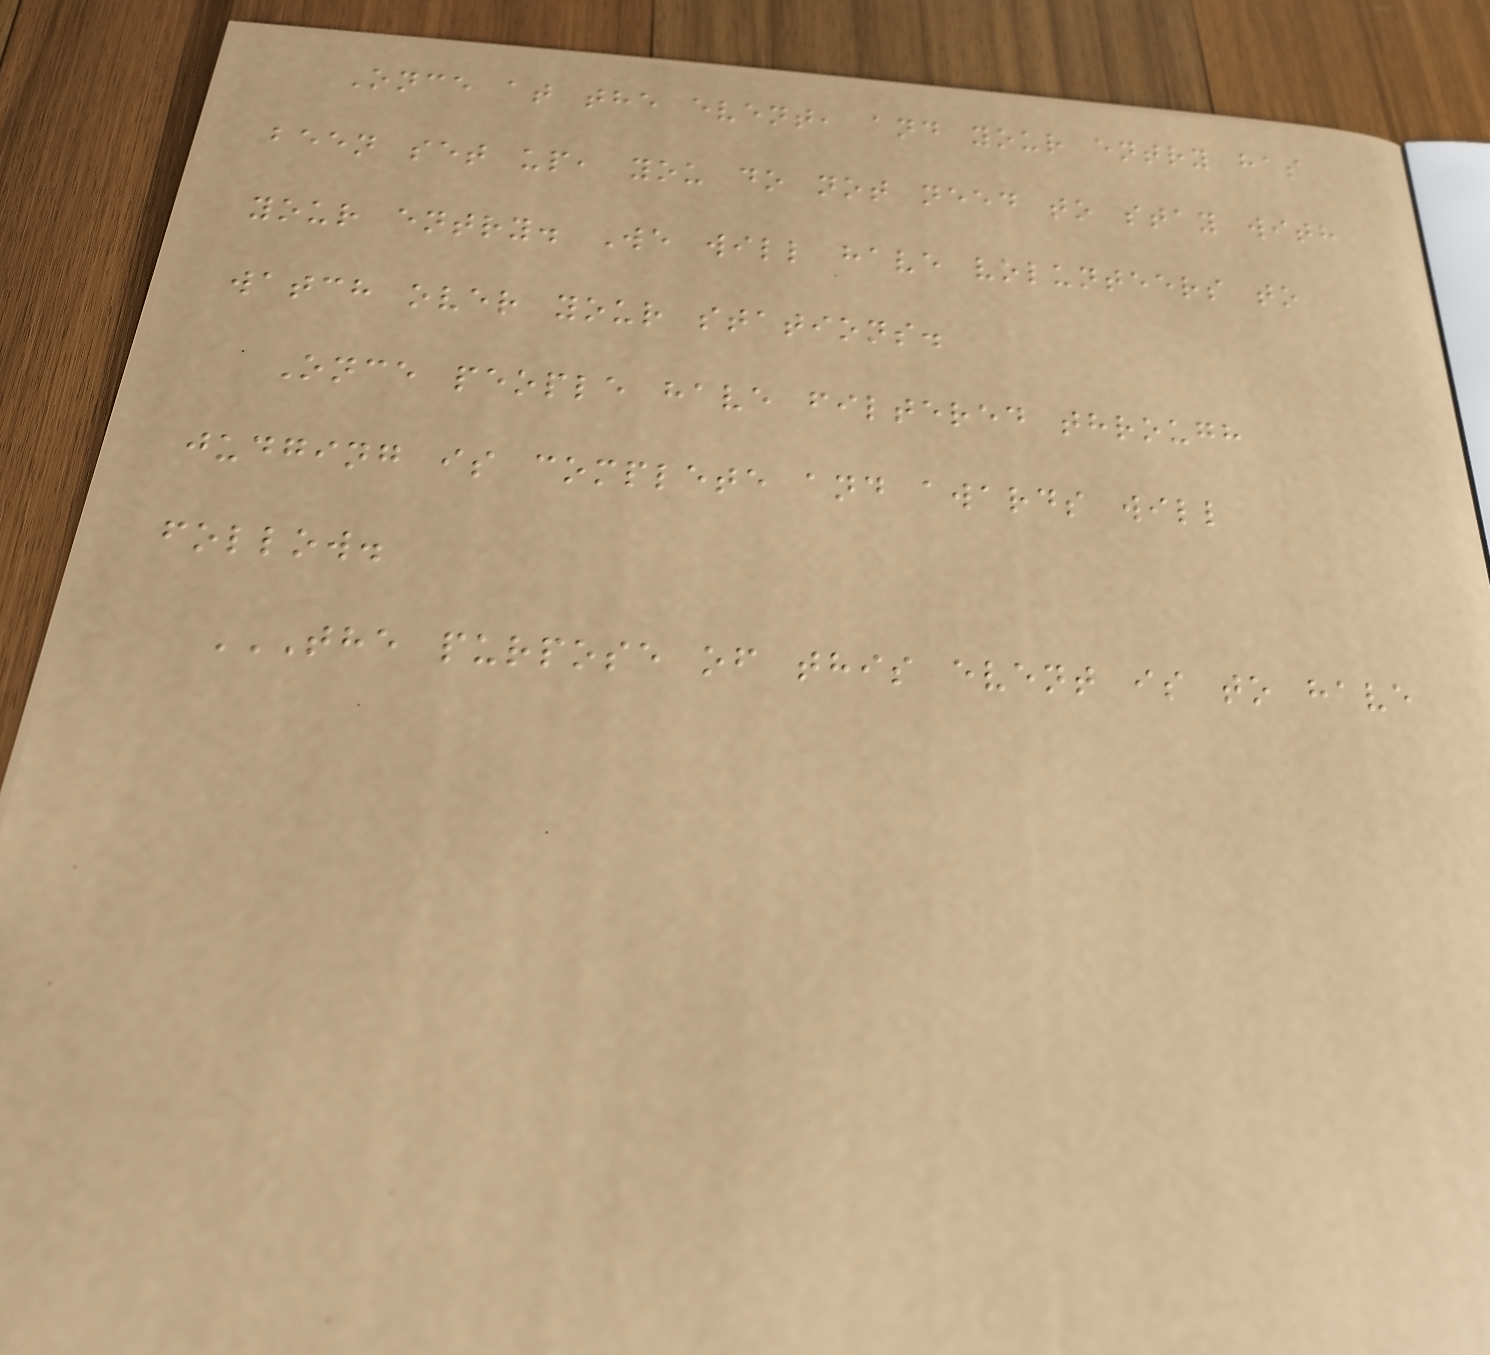Once at the event, and your entry has
been set up, you do not need to stay with
your entry. We will have volunteers to
watch over your stations.
Once people have filtered through
judging is complete and awards will
follow.
THE PURPOSE OF THIS EVENT IS TO HAVE
